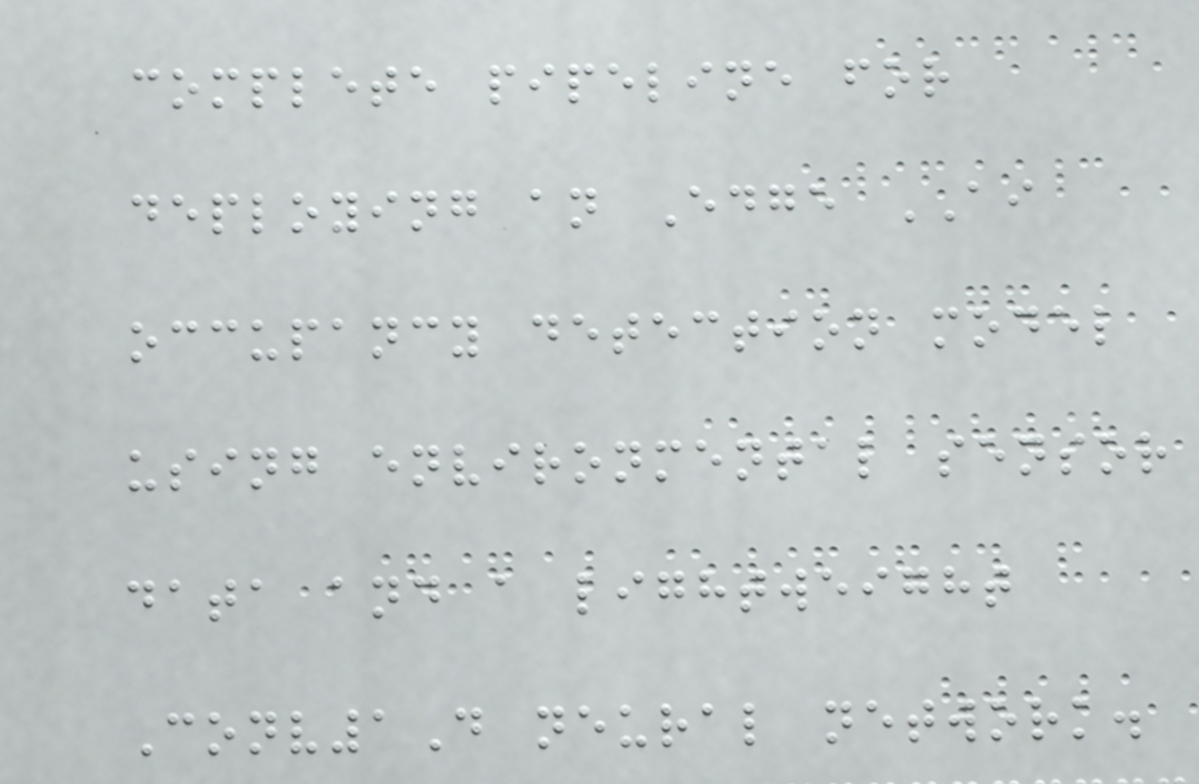complete pipeline for
deploying an Edge AI
occupancy detection model
using environmental sensor
data and a lightweight
Conv1D neural network.
